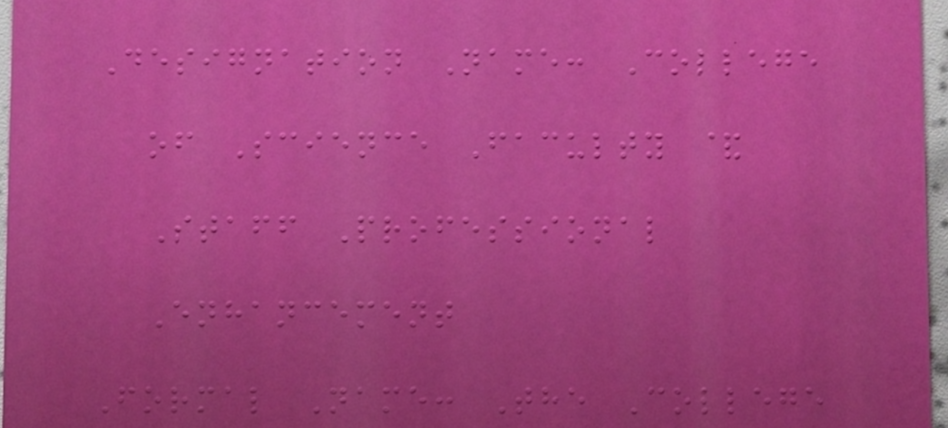Designation Name: College
of Science Faculty &
Staff Professional
Enhancement
Formal Name: The College
